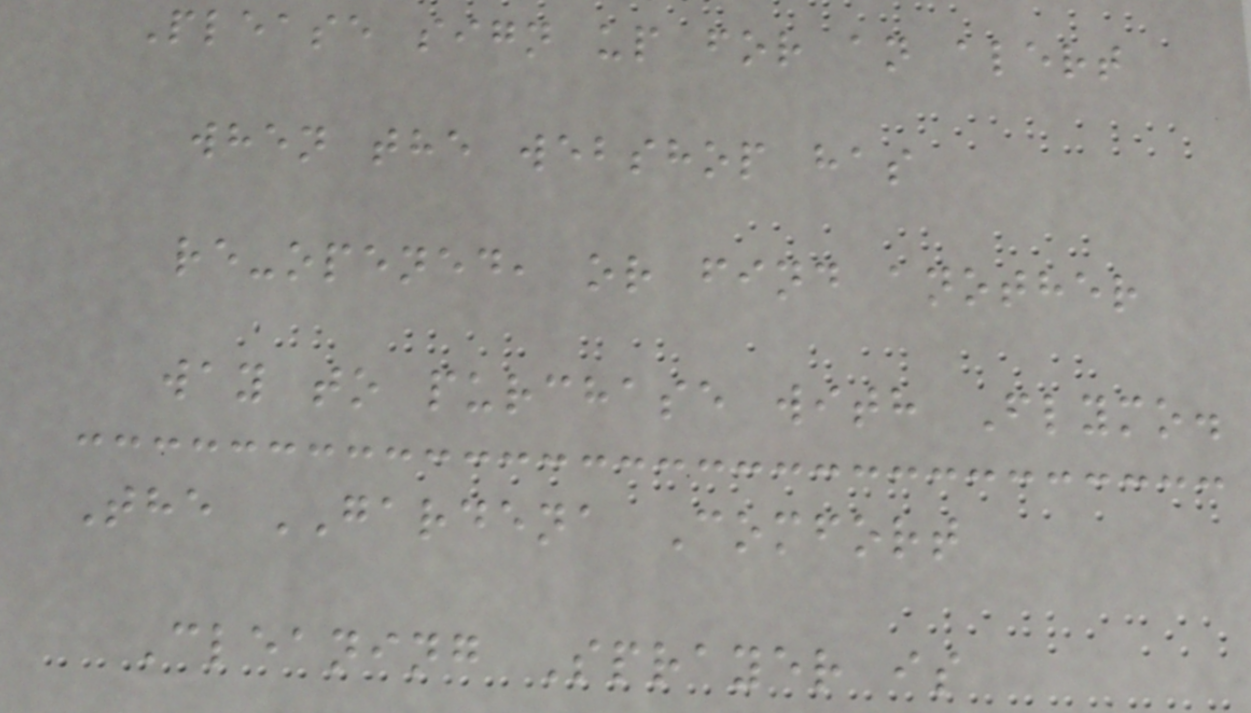Please sign up for an alert
when the webshop has
re-opened, or find another
way to purchase with Flymo.
The GARDENA Comfort
Cleaning Sprayer is
